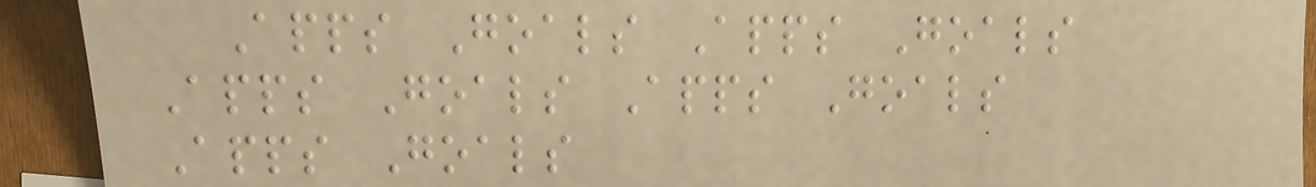Apps Goals Apps Goals
Apps Goals Apps Goals
Apps Goals
